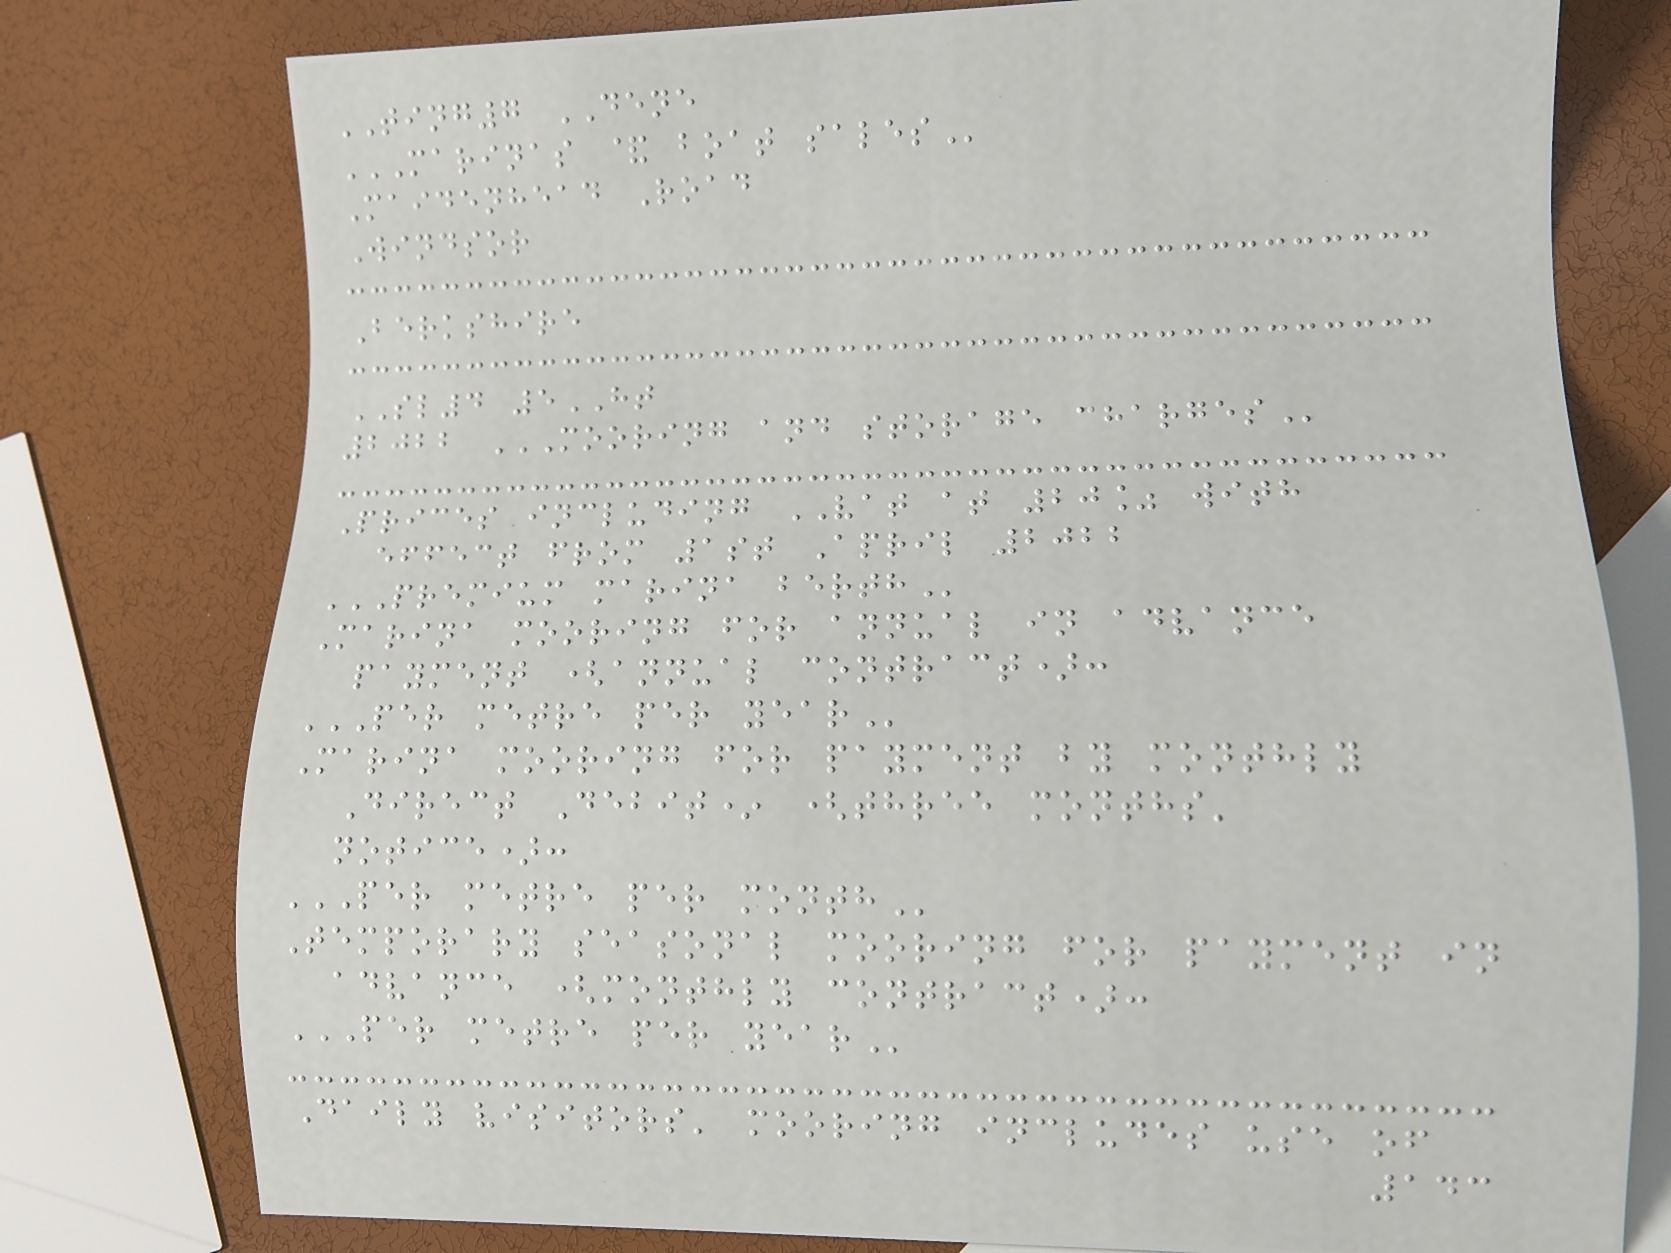TING7 DENE
MARINAS & BOAT SALES
Maidenhead Road
Windsor
Berkshire
SL4 5HT
2022 MOORING AND STORAGE CHARGES
Prices including VAT at 20% with
effect from 1st April 2022
PREMIUM MARINA BERTH
Marina mooring for annual in advance
payment (annual contract):
PER METRE PER YEAR
Marina mooring for payment by monthly
Direct Debit* (three months'
notice):
PER METRE PER MONTH
Temporary seasonal mooring for payment in
advance (monthly contract):
PER METRE PER YEAR
Daily visitors' mooring includes use of
143
